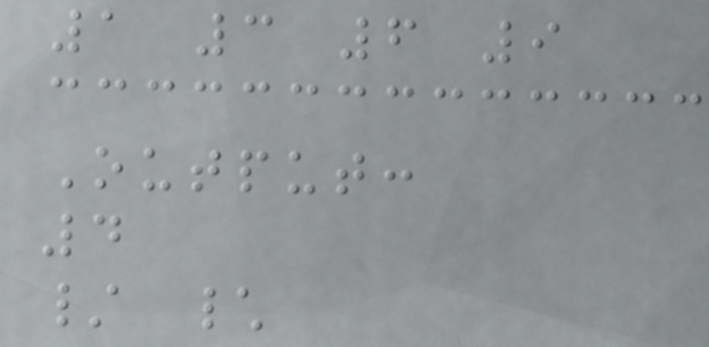1 3 6 9
Output:
4
/ \
